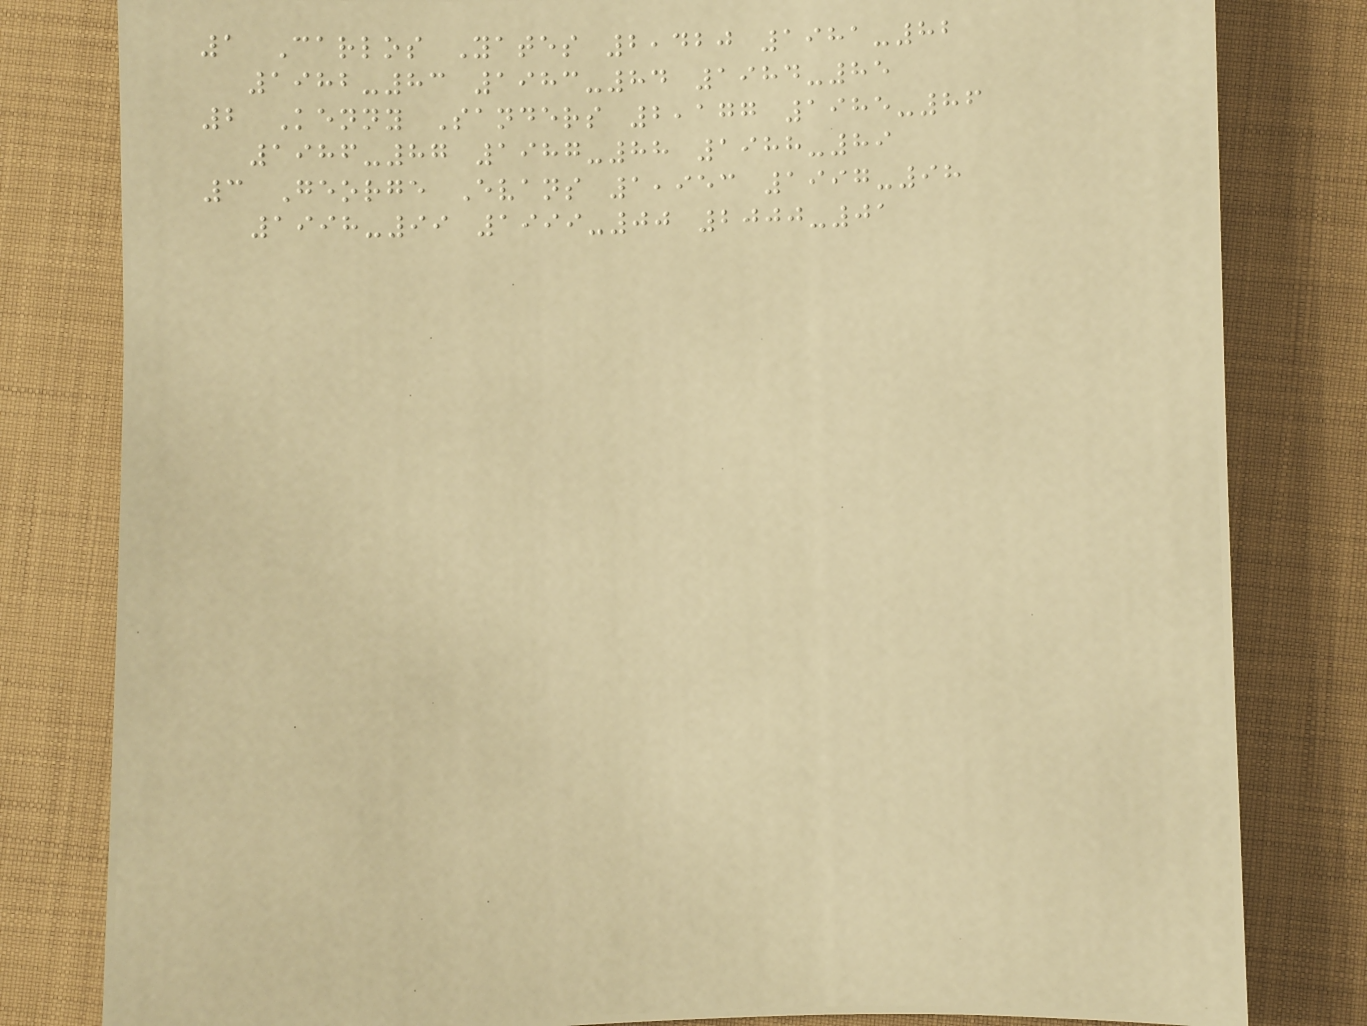1 Carlos Yates 2,420 1981-82
1982-83 1983-84 1984-85
2 Kenny Sanders 2,177 1985-86
1986-87 1987-88 1988-89
3 George Evans 1,953 1997-98
1998-99 1999-00 2000-01
